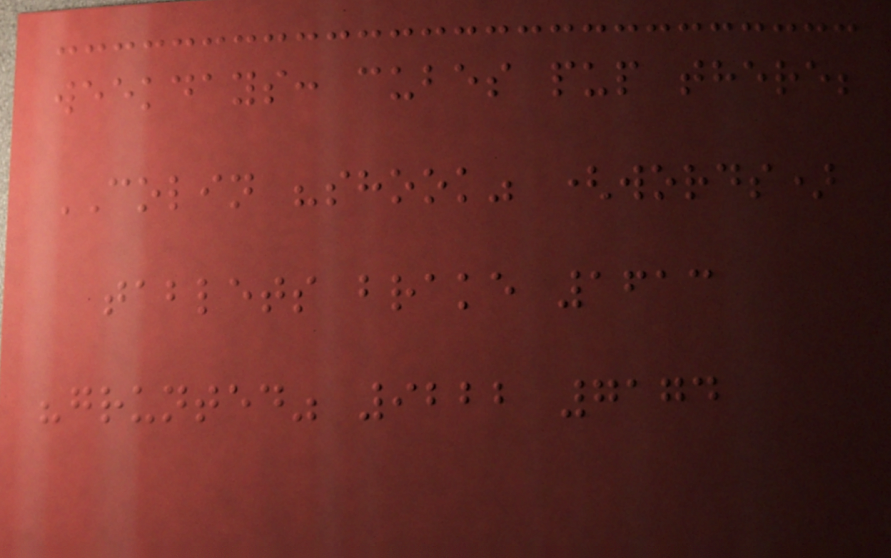weekdays: cubes pup there;
COLIN "shook" (words)
tablets brake 1613
"grunted" 9222 7174
